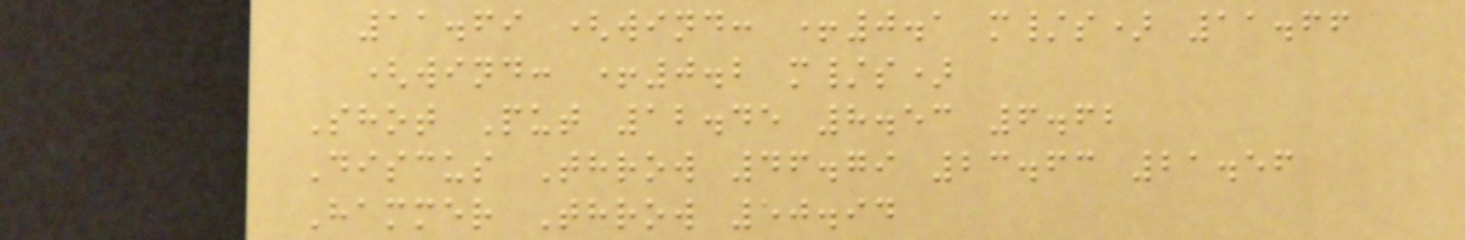11.69 (wind: +0.1 m/s) 11.66
(wind: +0.2 m/s)
Shot Put 12.45 8.53 6.62
Discus Throw 46.79 23.63 21.56
Hammer Throw 50.94
